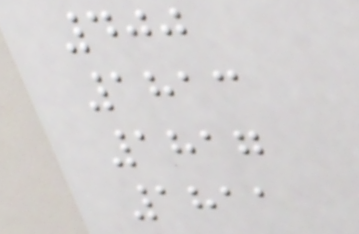400
1813
1817
1811
